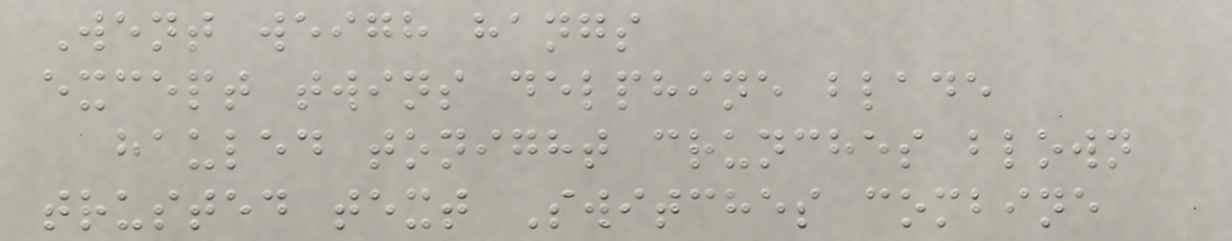Went weigh hangs
except twins delphine blade
hauled tonight crunches blown
trusted text Switches combine
